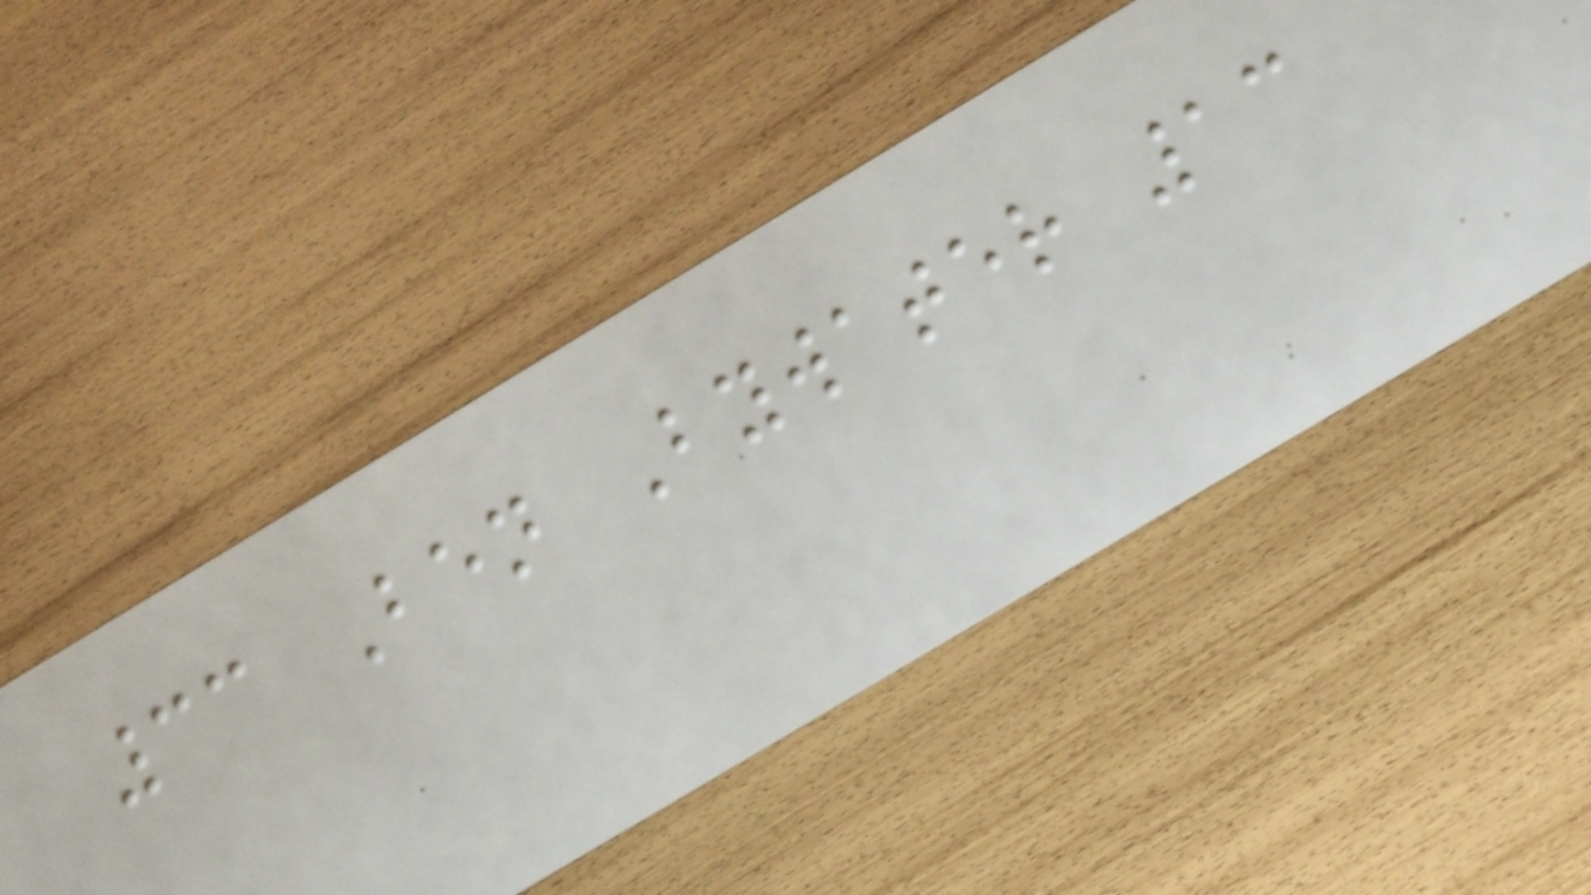33 Ben Bywater 13
